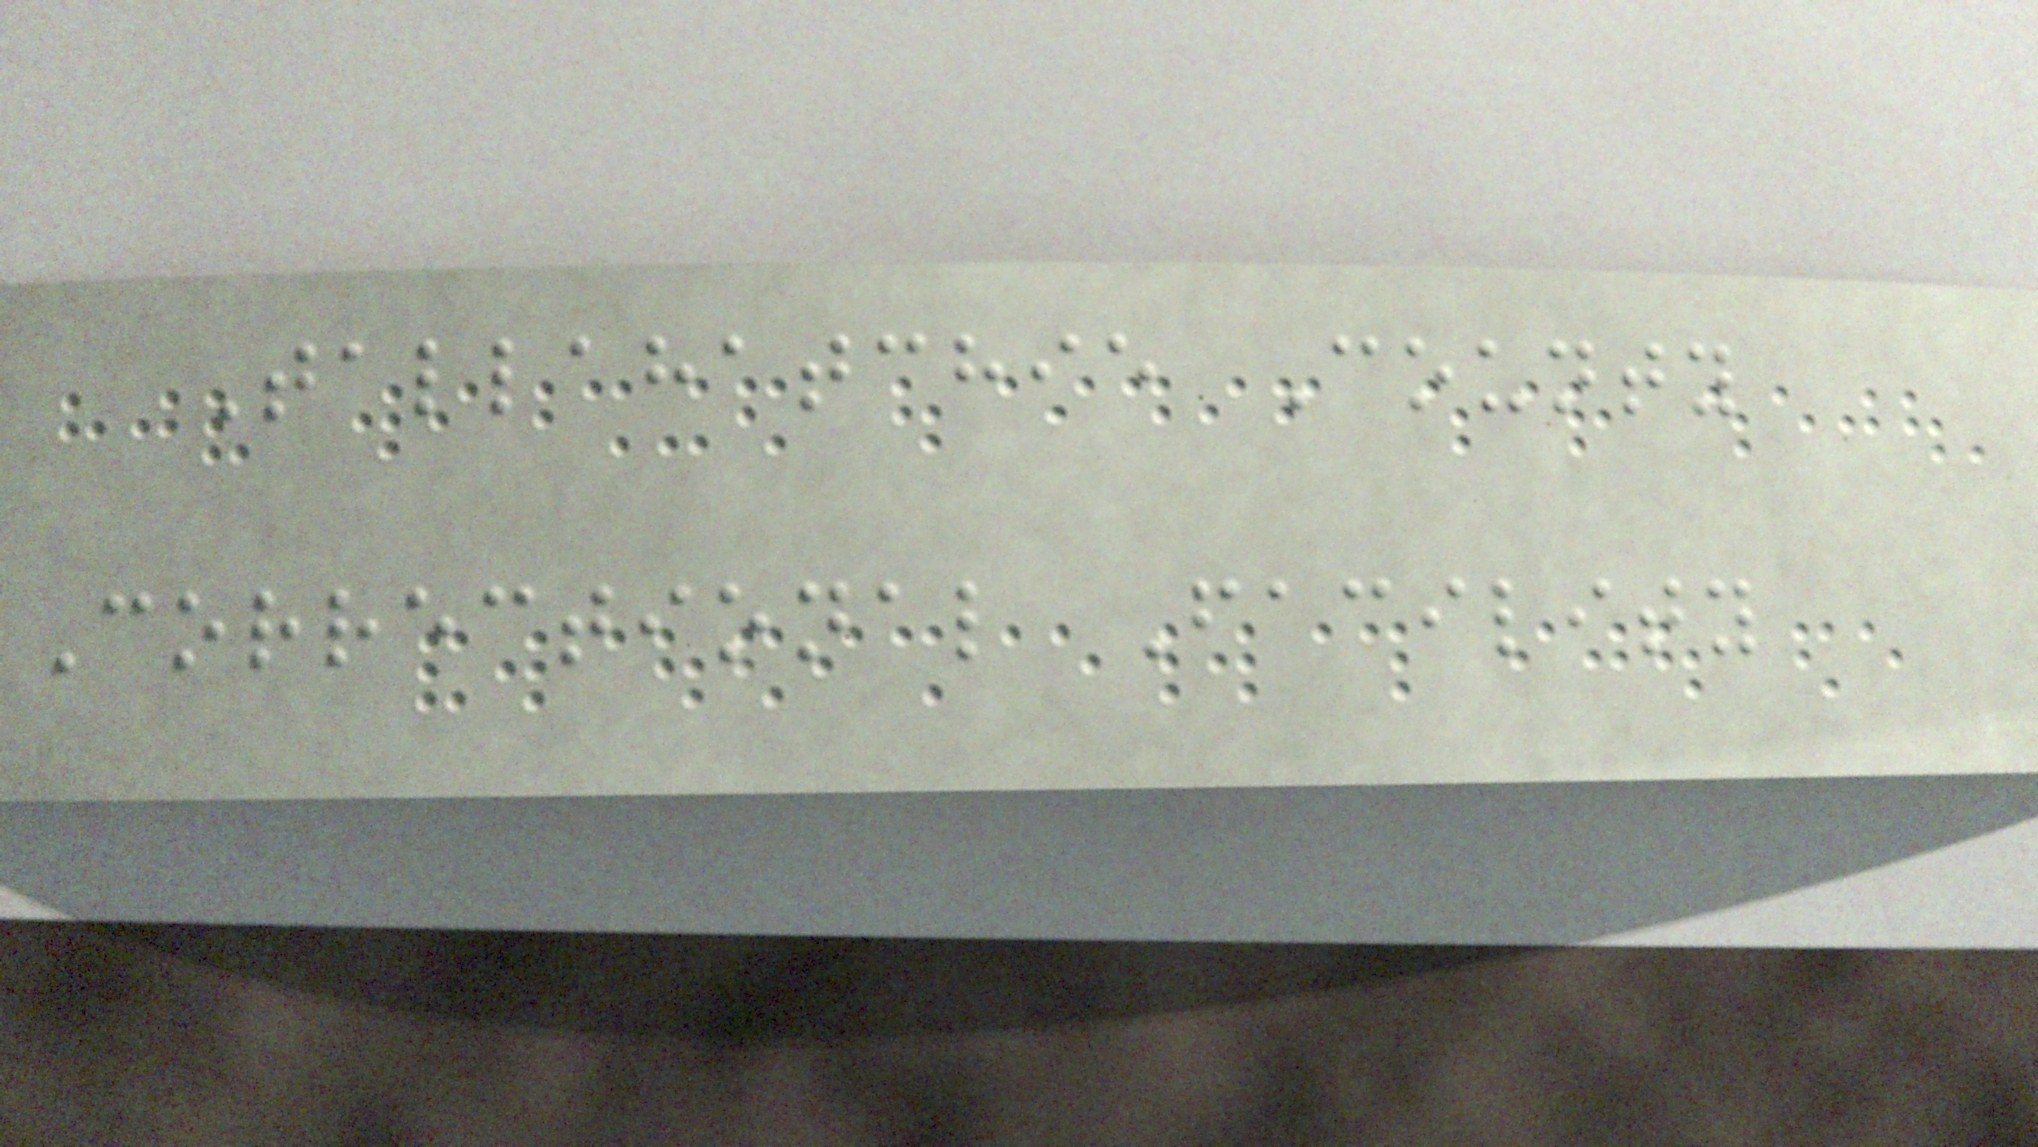Tallahatchie County
Correctional Facility
